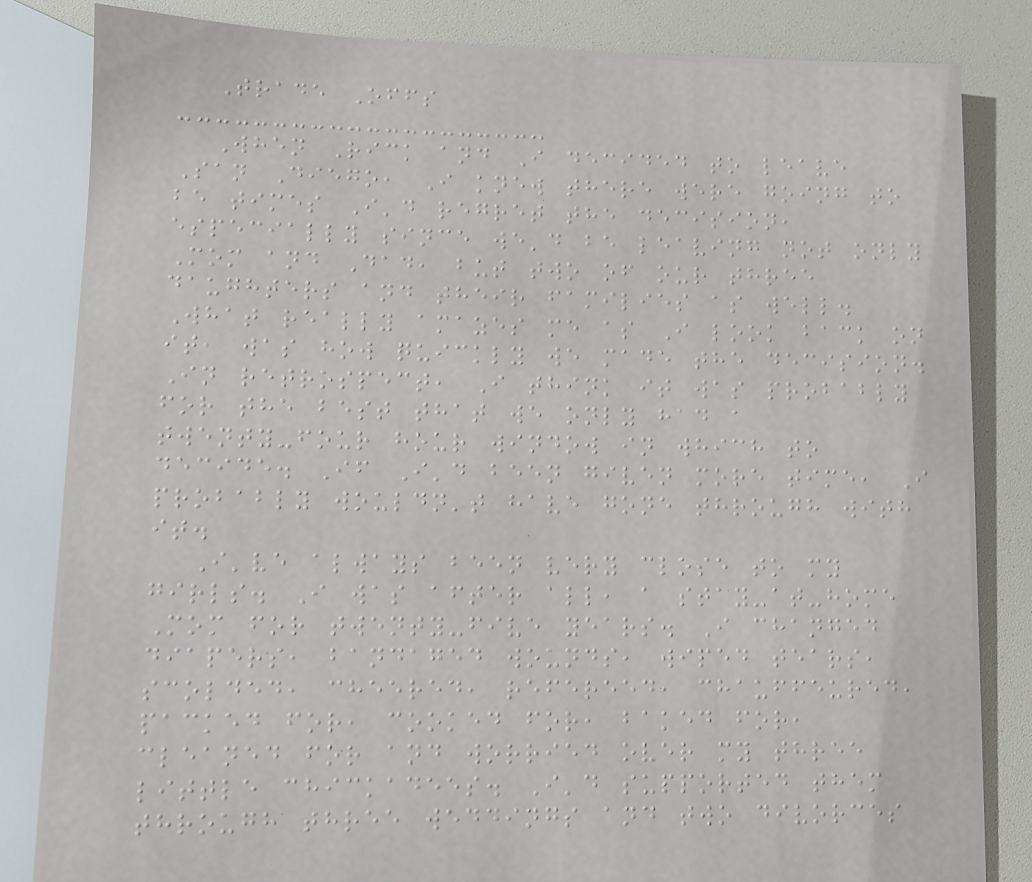Trade Offs
When Rick and I decided to leave
San Diego, I knew there were going to
be times I'd regret the decision,
especially since we'd be leaving not only
Mom and Dad, but two of our three
daughters and their families as well.
What really amazes me as I look back on
it, was how quickly we made the decision.
In retrospect, I think it was probably
for the best that we only had a
twenty-four hour window in which to
decide. If I'd been given more time, I
probably wouldn't have gone through with
it.
I've always been very close to my
girls. I was after all, a stay-at-home
Mom for twenty-five years. I changed
diapers, bandaged wounds, wiped tears,
scolded, cheered, refereed, chauffeured,
packed for, cooked for, baked for,
cleaned for and worried over my three
little chickadees. I'd supported them
through three weddings and two divorces
